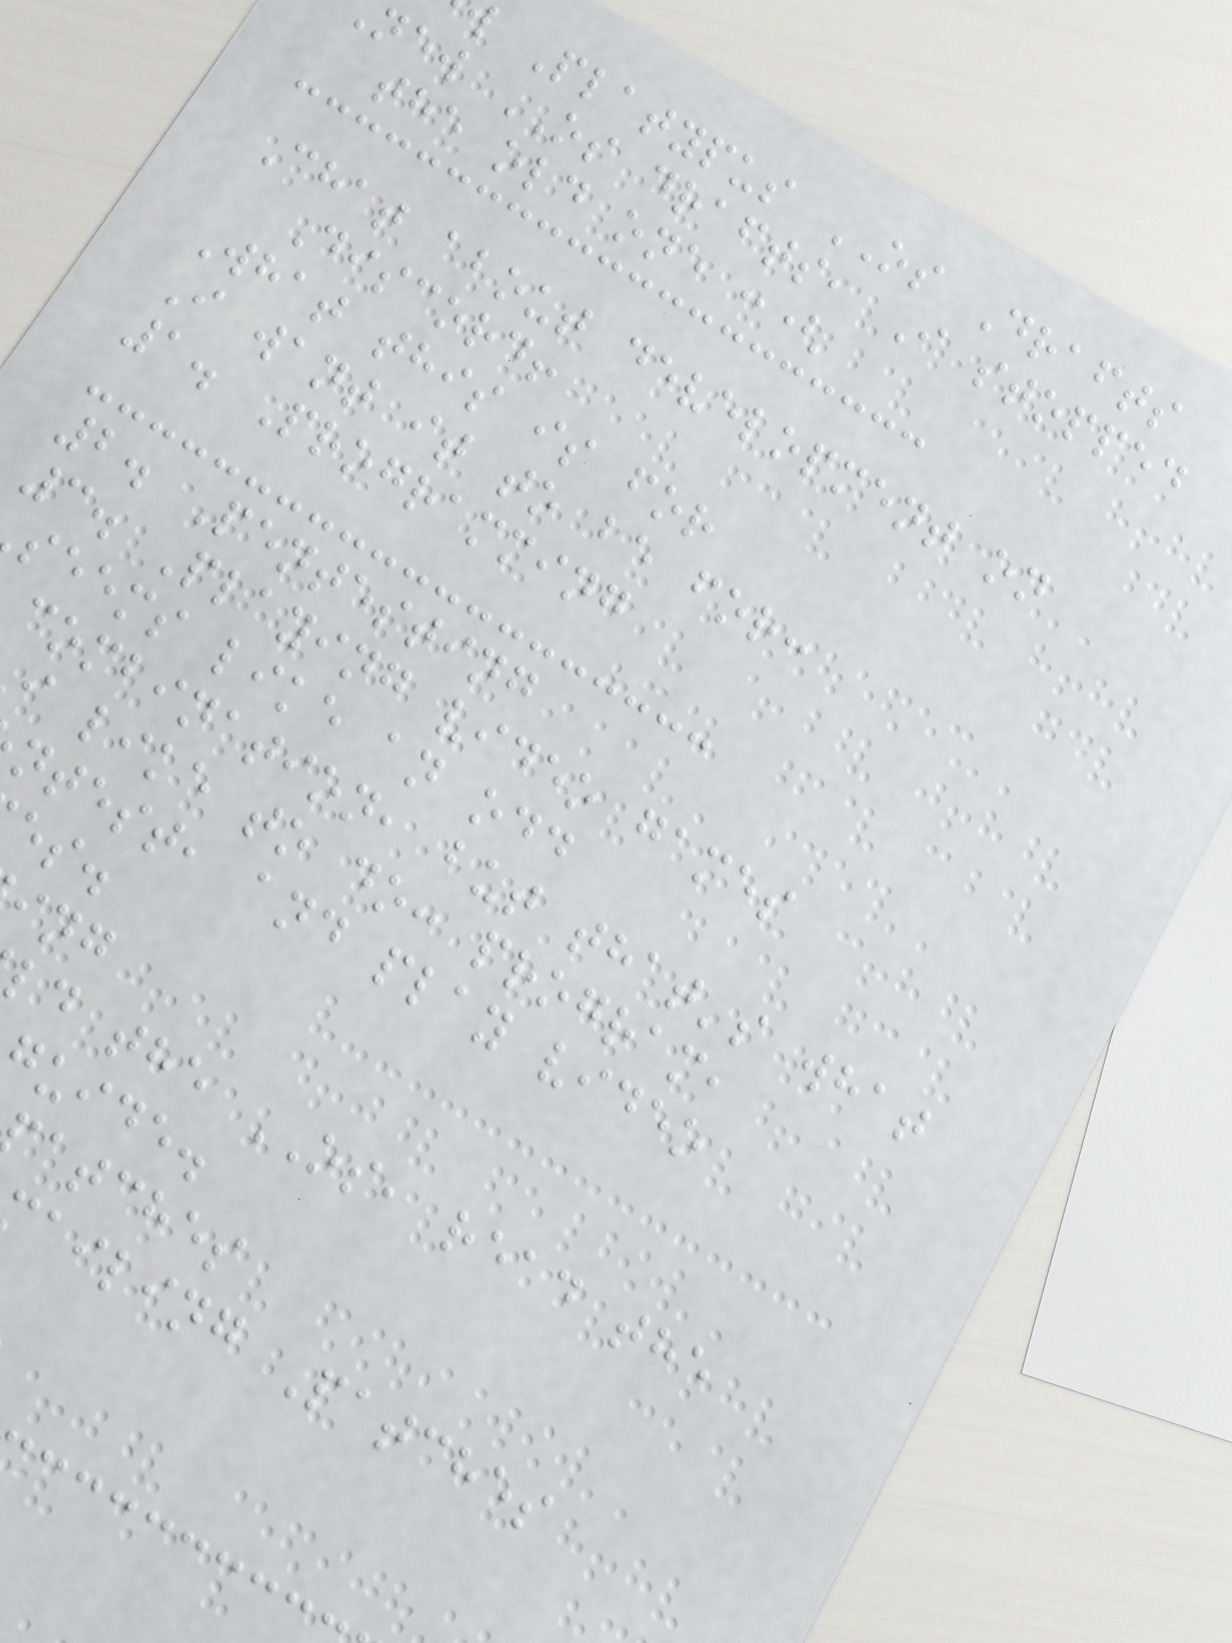Platypus OS Drafts
new OS drafts, I stopped
the old one :(
Chat about development on
Discord!
What this is for
I want it to be for:
1. Programming
2. Pentesting
3. Playing video games
seems like an odd
combination, but that's what
i like to do: program,
ntest, and play video
ld the OS, read the
uide.
atches
ailing Patches
